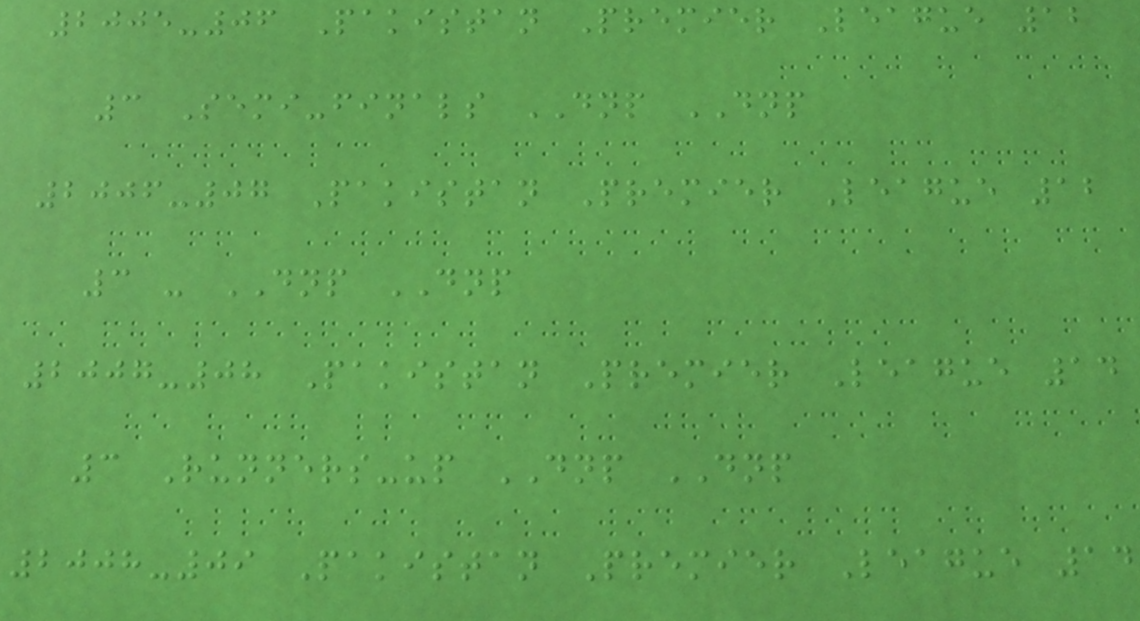2005-06 Pakistan Premier League 12
3 Semi-finals DNP DNP
2006-07 Pakistan Premier League 12
3 - DNP DNP
2007-08 Pakistan Premier League 14
3 Runners-up DNP DNP
2008-09 Pakistan Premier League 14
